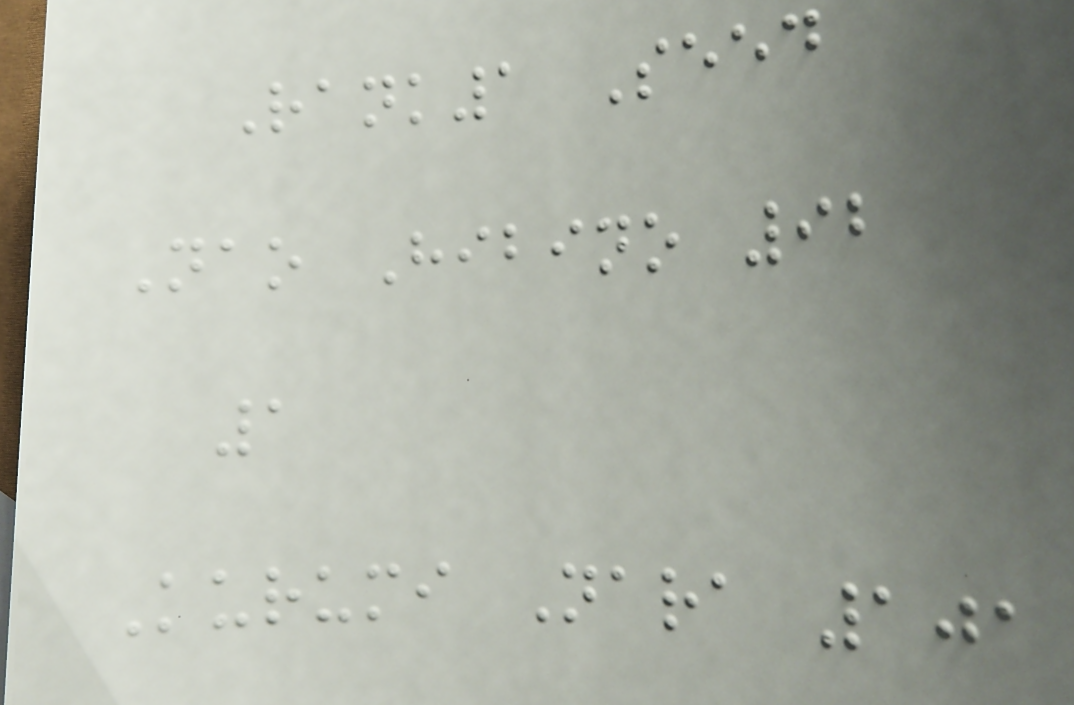Rank1 Seed
Nao Hibino 92
1
Kurumi Nara 101
